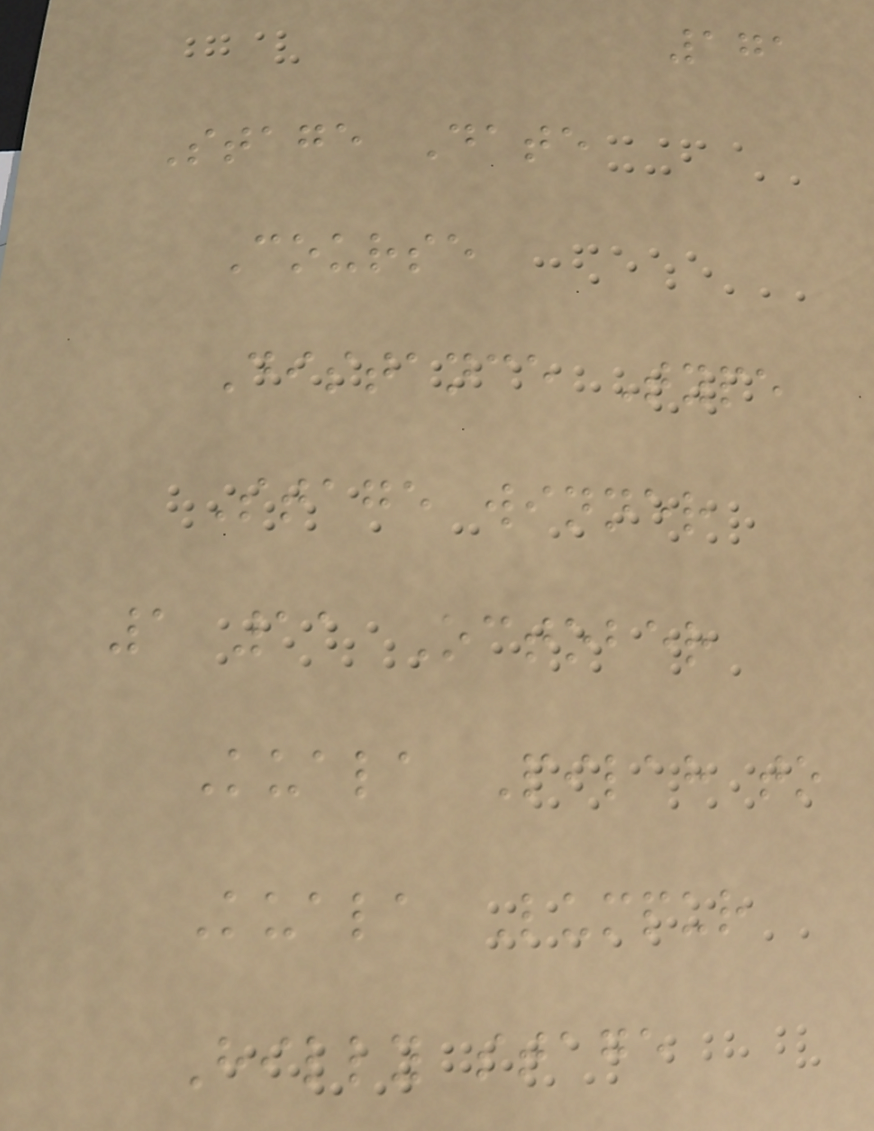171
Stage Date
Course
Distance Type
Stage winner
1 11 October
Kuala Pilah to
Kuala Lumpur
Hilly stage
